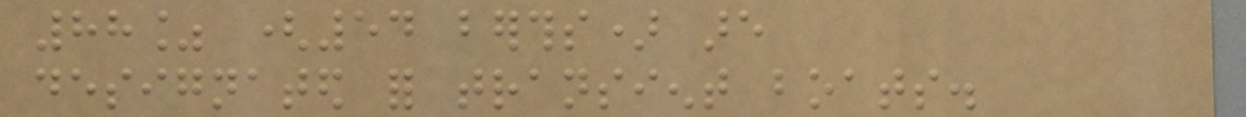88% (54 berths) are
designated for transient boats.
